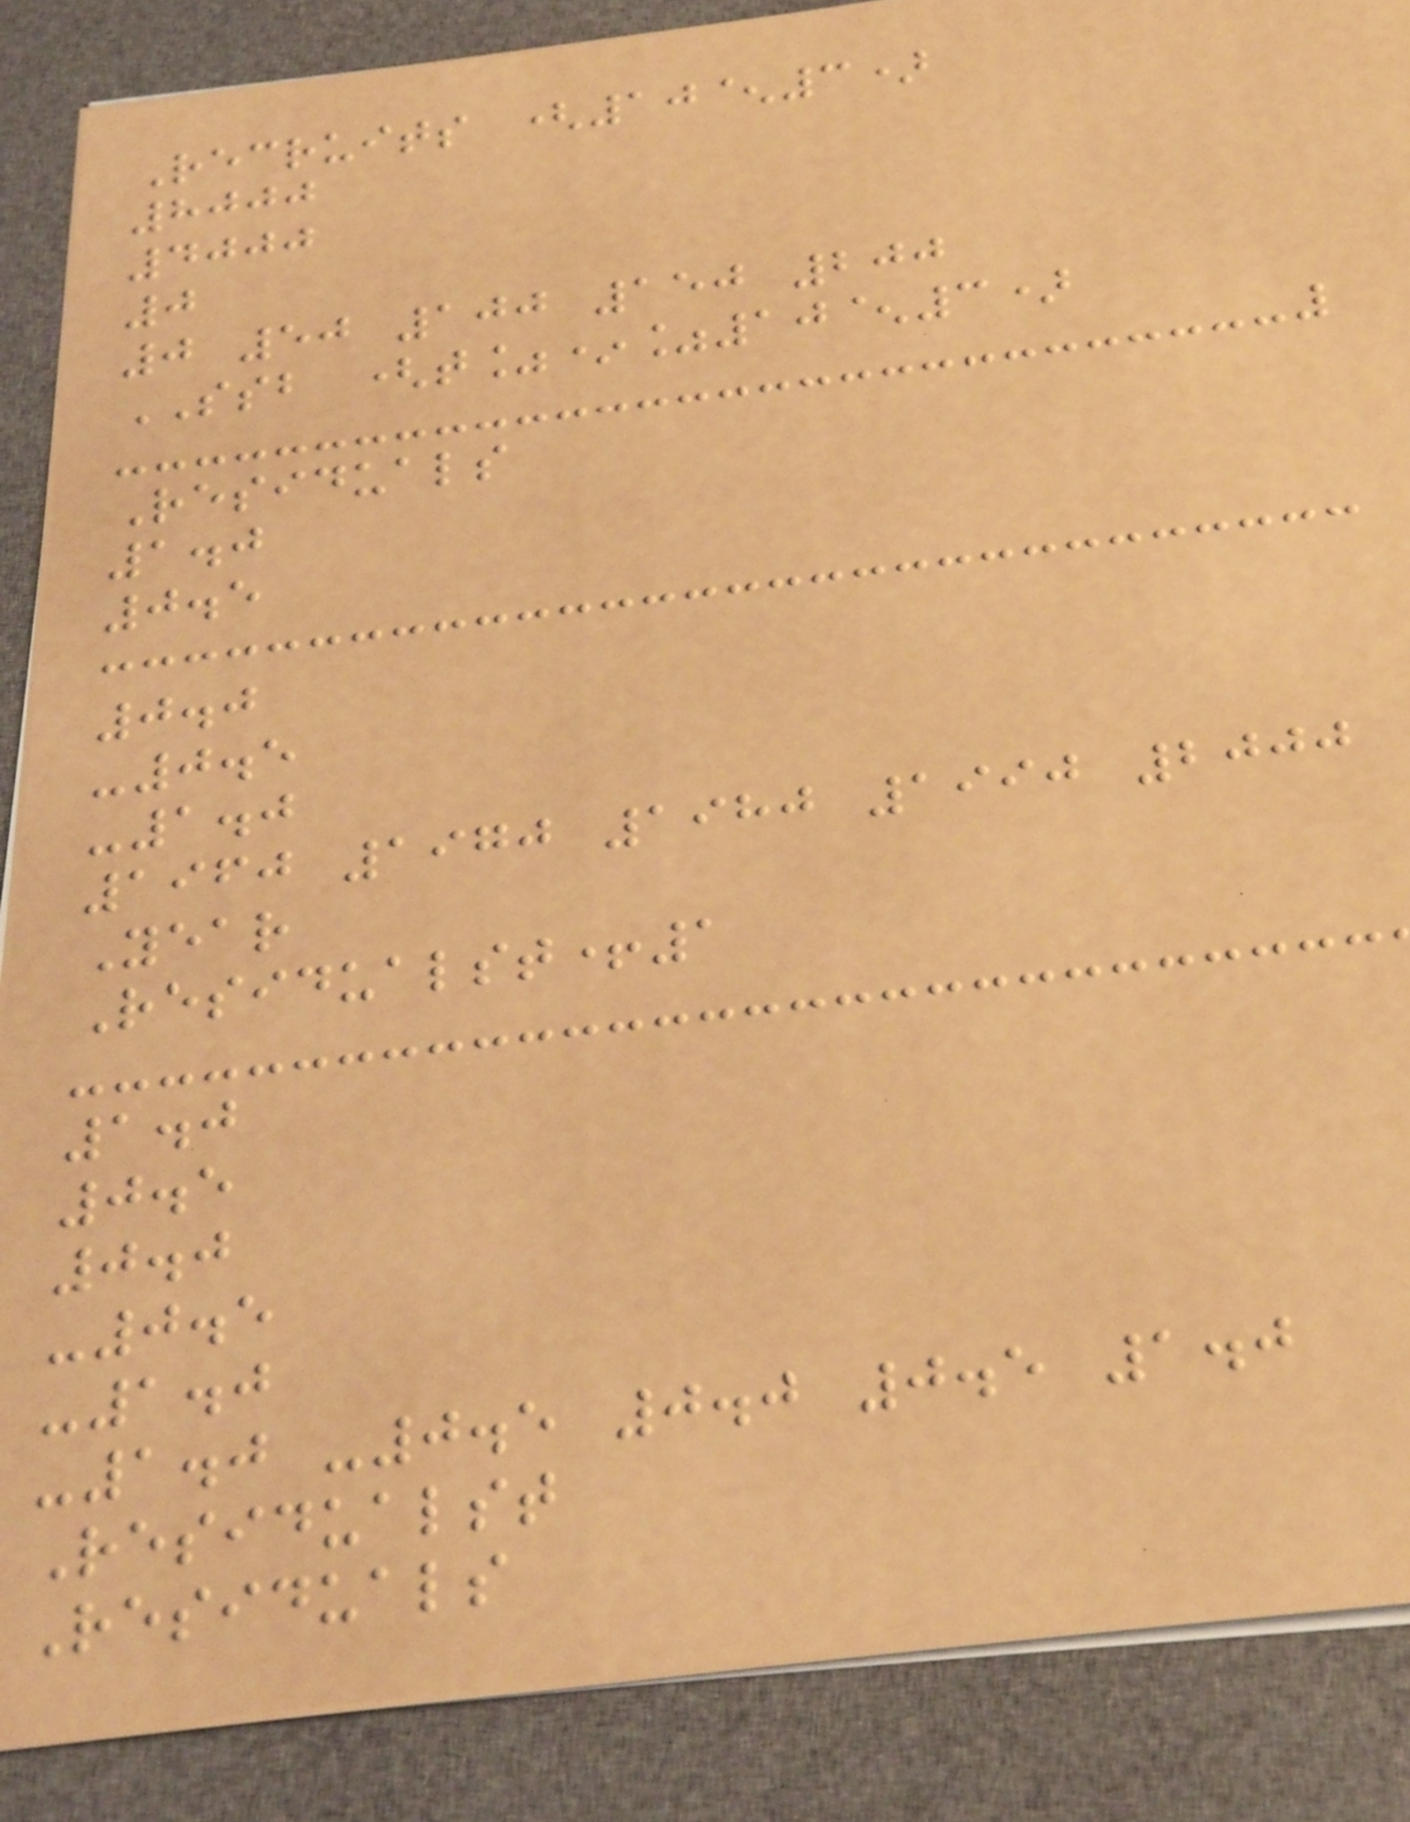Recruits (10^3)
8000
4000
0
0 50 100 150 200
SSB (t%*%10^3)
Residuals
1.0
0.5
0.0
-0.5
-1.0
1960 1970 1980 1990 2000
Year
Residualst+1
1.0
0.5
0.0
-0.5
-1.0
-1.0 -0.5 0.0 0.5 1.0
Residualst
Residuals
